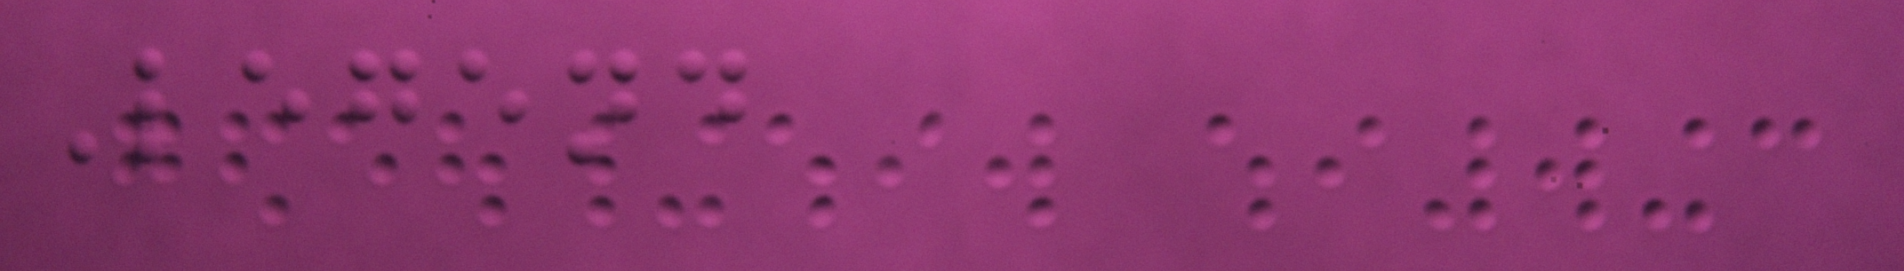Legend
